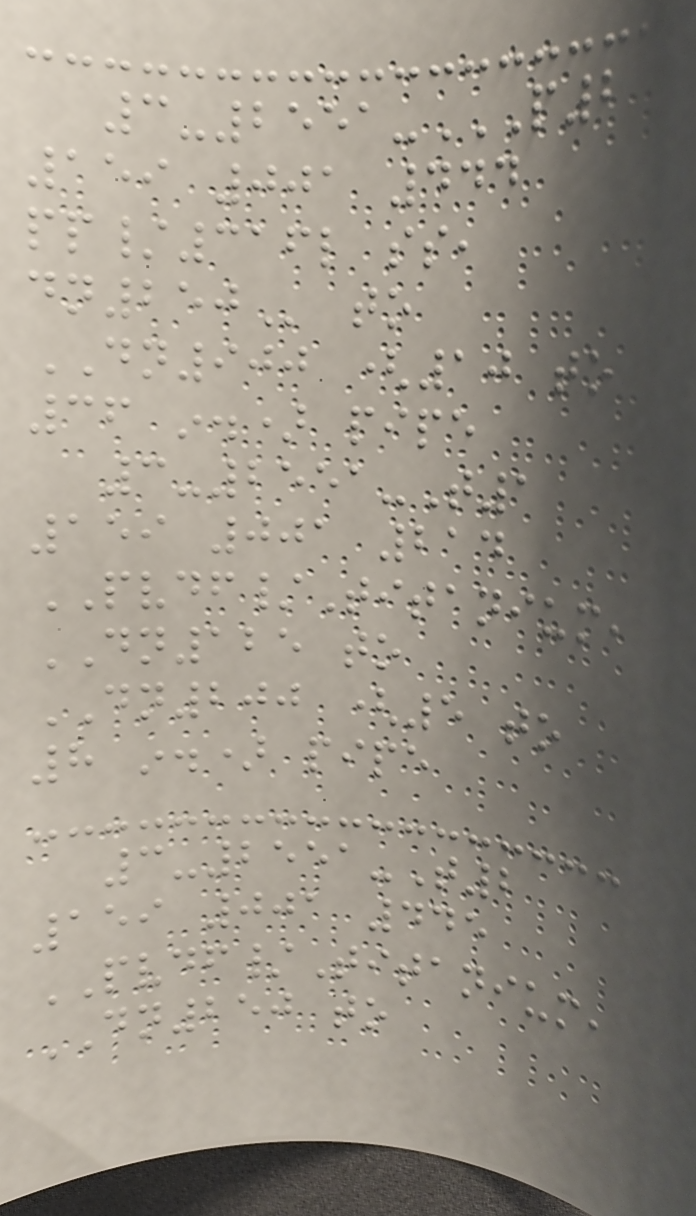3-2551-P2
159 001 444
PP/316L SS,
DN250 to
DN900 (10 to
36 in.) pipe
3-2551-T1
159 001 214
PVDF/Titanium,
DN125 to
DN200 (5 to
8 in.) pipe
3-2551-T2
159 001 445
PVDF/Titanium,
DN250 to
